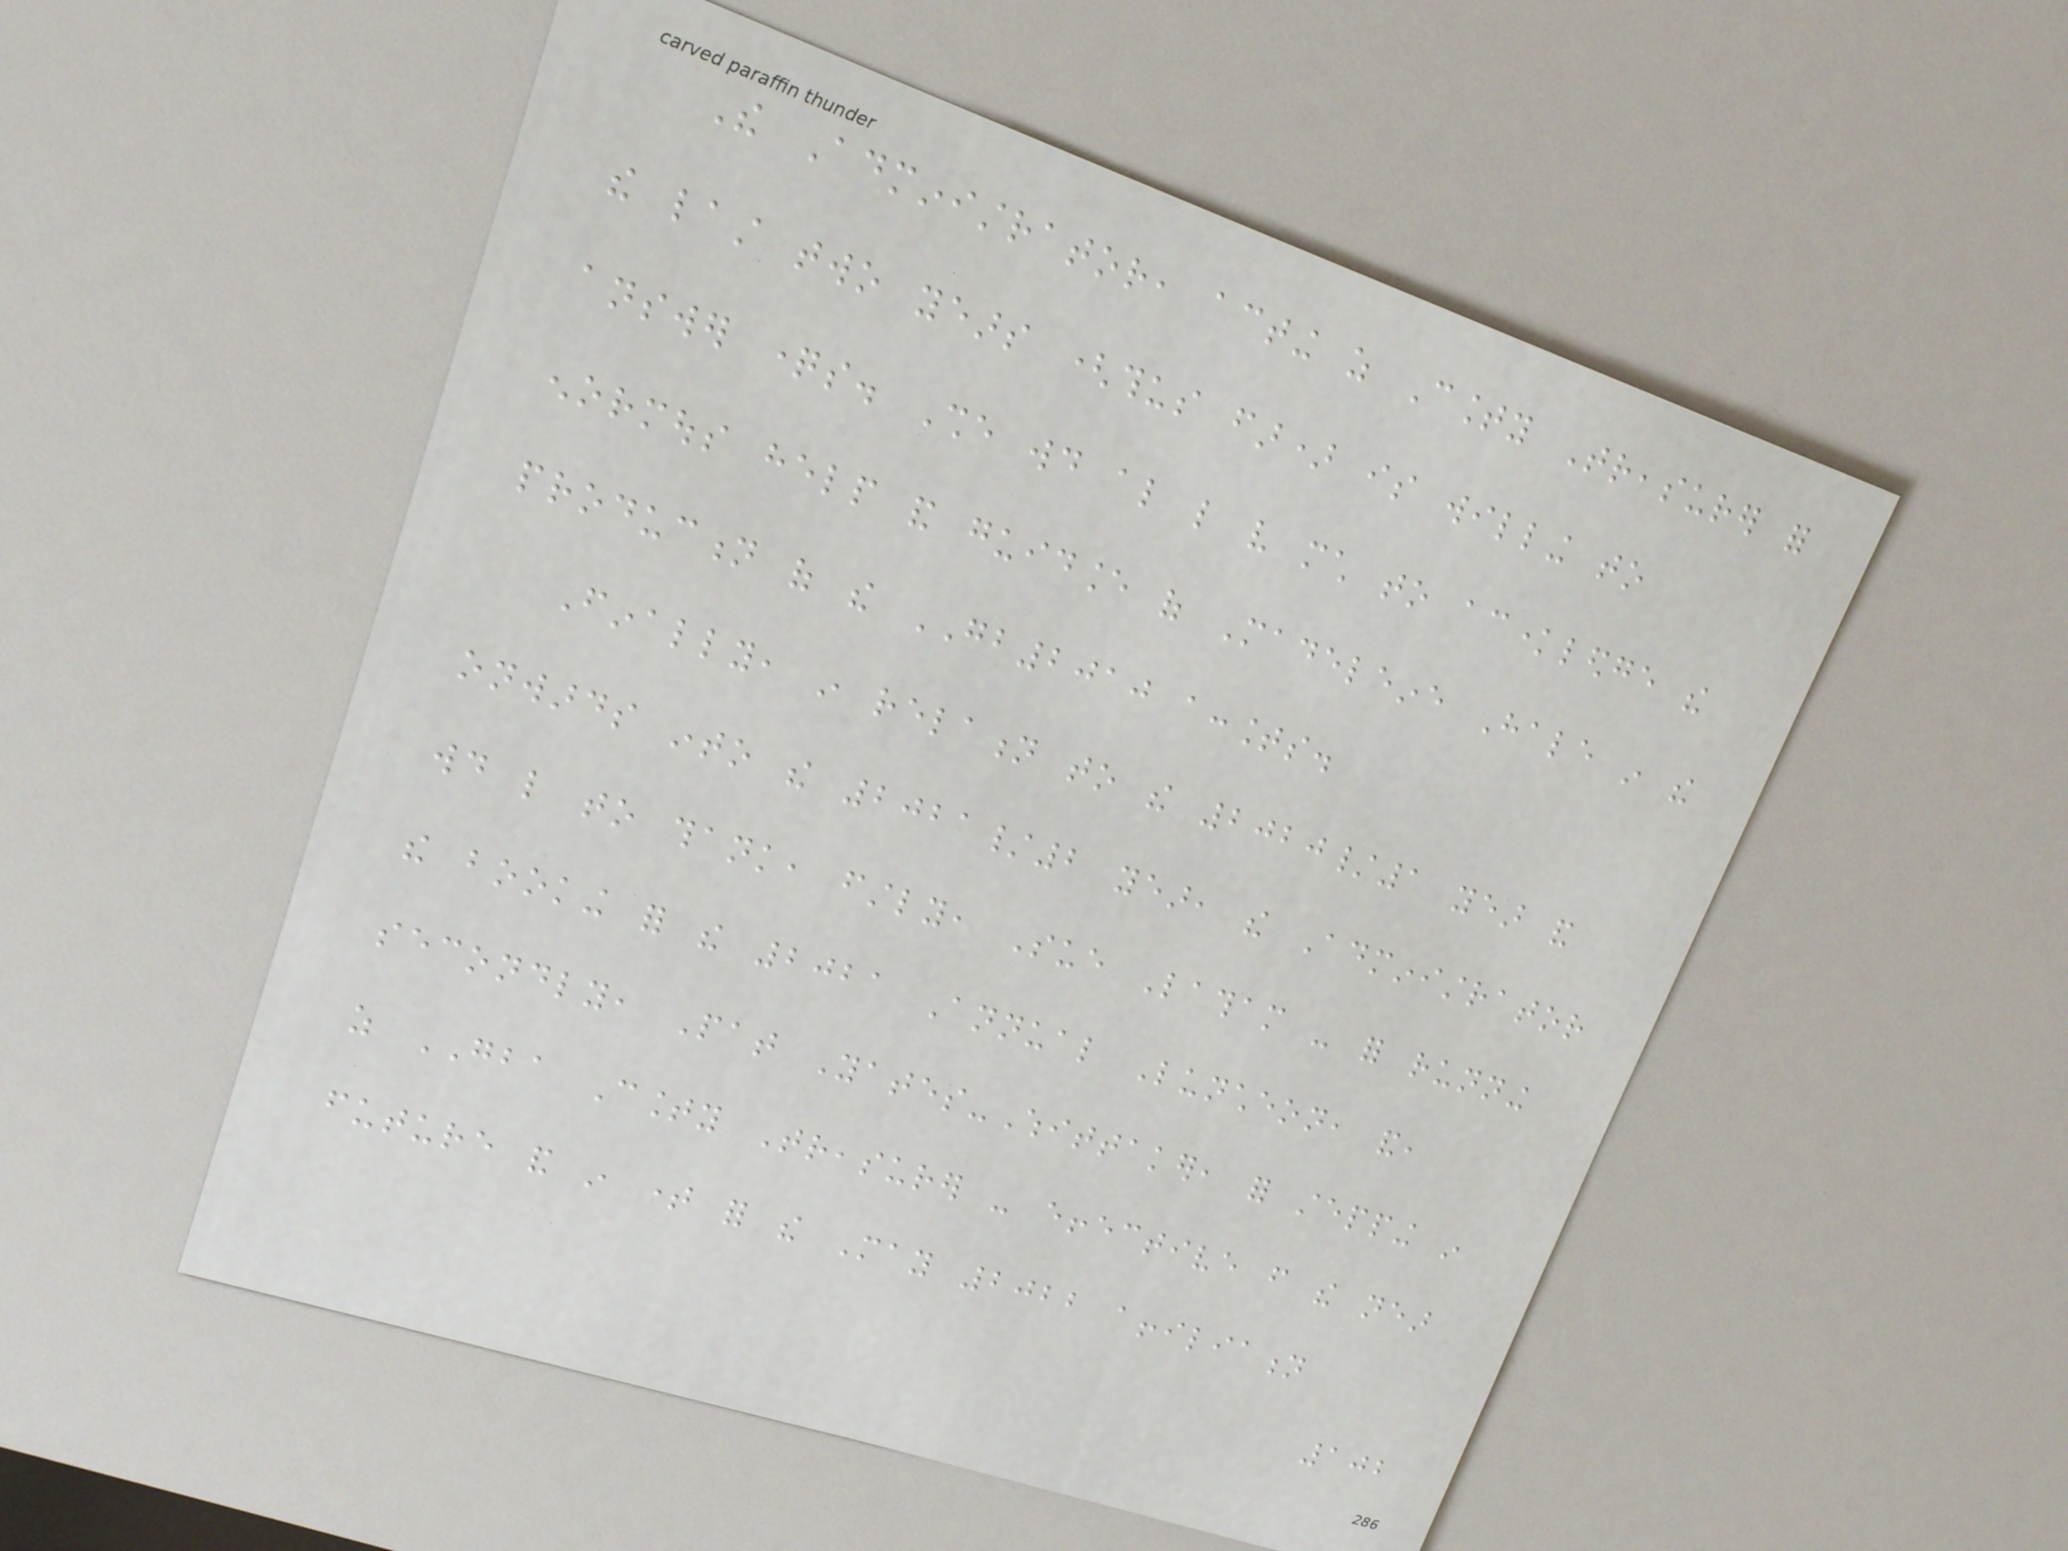The Administrator, acting as County Treasurer for
the last two years (thus far) is willing to
answer questions. She would also like very much to acknowledge the
enormous help and guidance of Madeleine Hale in the
production of the GB2010 accounts.
Finally, in relation to the 2020/1 year and
onwards into the 2021/2 year, the Administrator
would like to thank, firstly, Sue Latham - for running
the booking for the 2021 Annual Luncheon, and,
secondly, Pat Yates-Whittaker, for stepping in
as GBA County Treasurer - effective from the near
future and in time for the May 2022 affiliation
102
